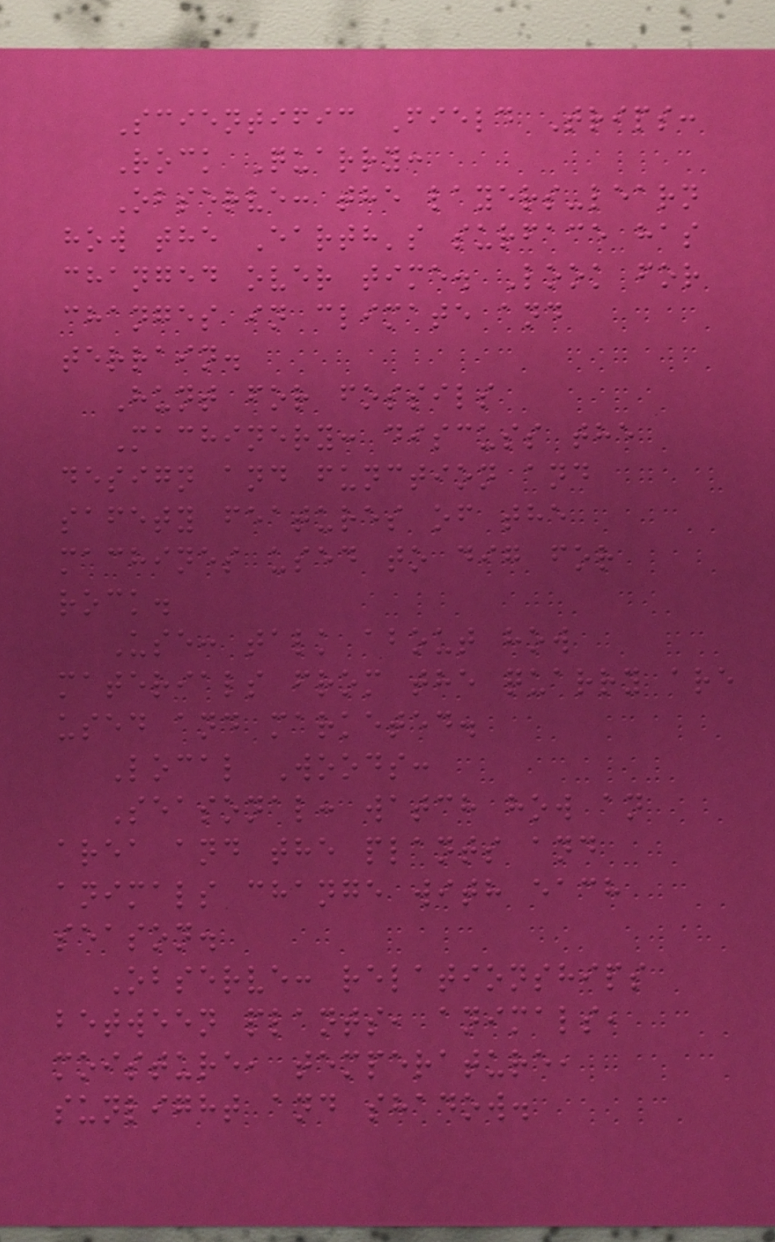Scientific Field Trips:
Rock Quarry:
Observe: the layers-learn
how the Earth's surface has
changed over time. Look for
changes in climate and
terrain.
Hunt for fossils
Machinery: discuss the
design and function and
safety features of the
machines used to dig for
rock.
Use: talk about how
materials from the quarry are
used and marketed.
Local Woods:
Seasonal: watch how an
area and the plants and
animals change with each
season.
Observe: relationships
between plants, animals,
moisture, temperature,
sunlight and shadow.
